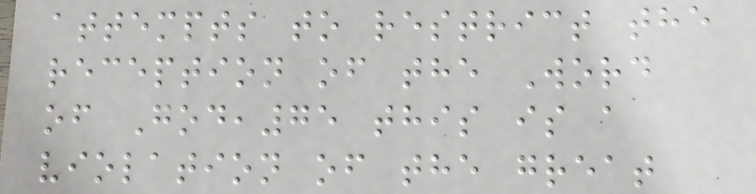attempts to restrict the
reception of the Word
of God,75 this is a
violation of the great
